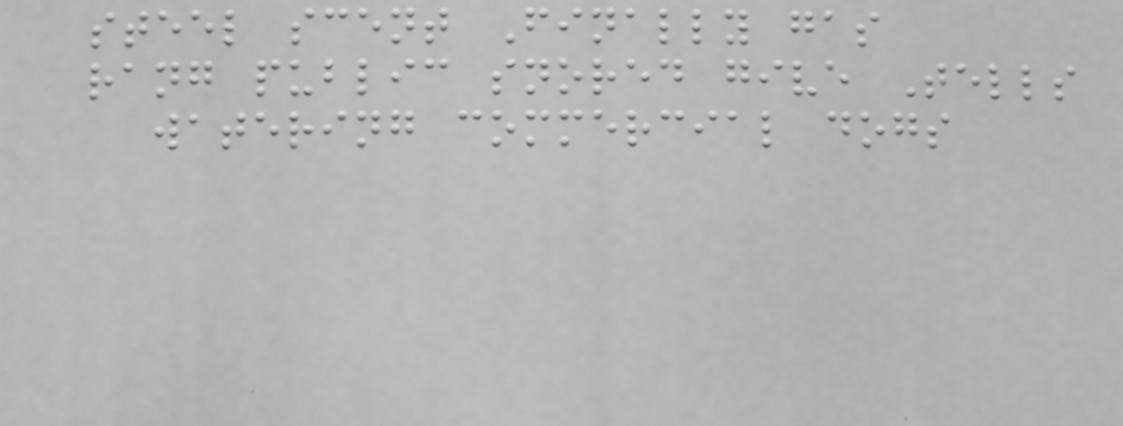steel scent Finally gas
rang public snored give Tells
watering commercial dogs
